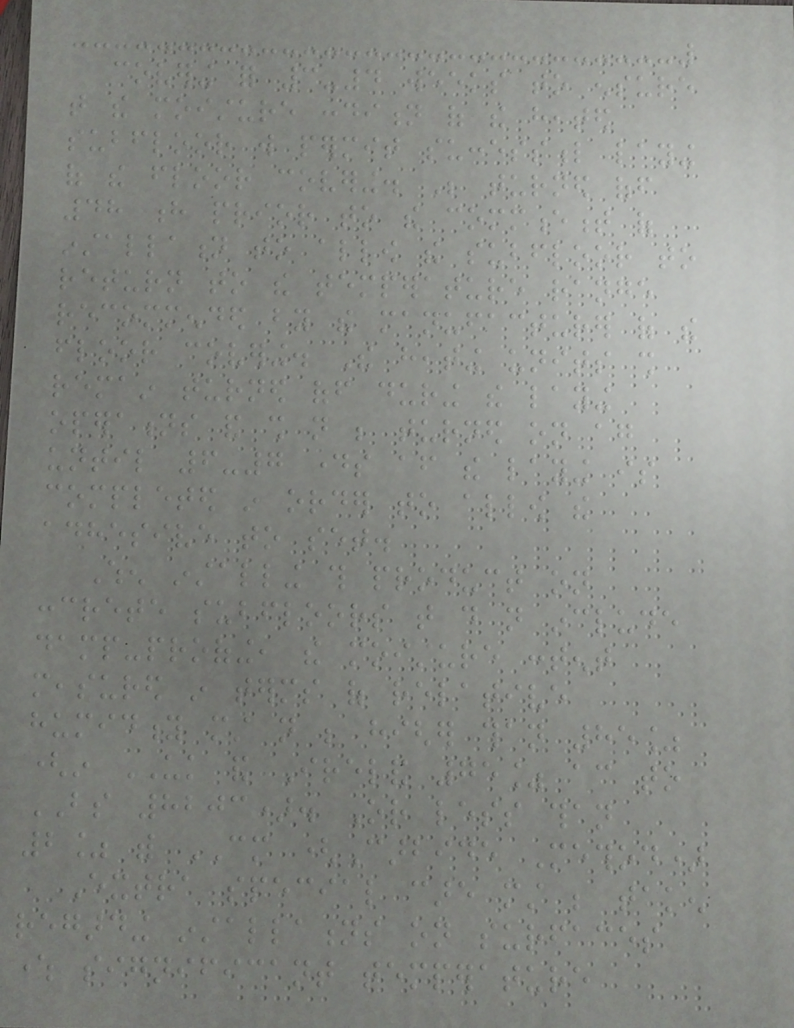covering for 3-4 weeks to ensure
that the moisture condition of the heated
subfloor will permit successful laying
of the floor covering. Be turned off
48 h prior to the commencement of
installation to allow the subfloor to
return to the temperature range
recommended by the manufacturer of the
floor covering. The heating units shall
remain turned off during the laying
operations and shall not be turned on again
until 6-7 days after the laying is
completed in order to allow the
adhesive to set.
When installing this product on
concrete subfloors that do not include
damp-proofing, the moisture content
measured in terms of relative
humidity must not be higher than 85%
(in UK and Ireland 75% according to
BS 8203). Or less than
2% with CM (Carbide Method)
Extra special care must be taken
regarding installations on surfaces
where significant temperature
